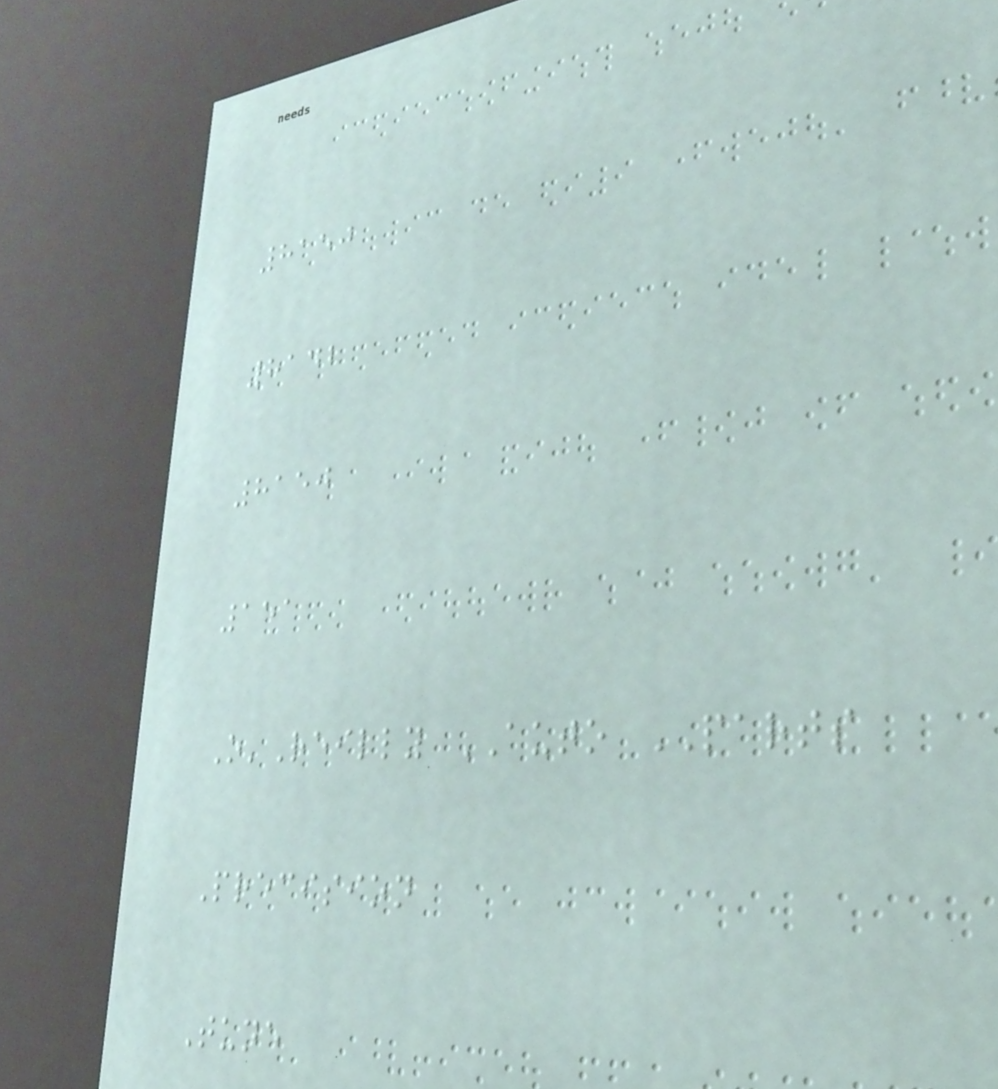8150
8142
8150
151
O'Reilly AUTO PARTS
Precision
Tune
